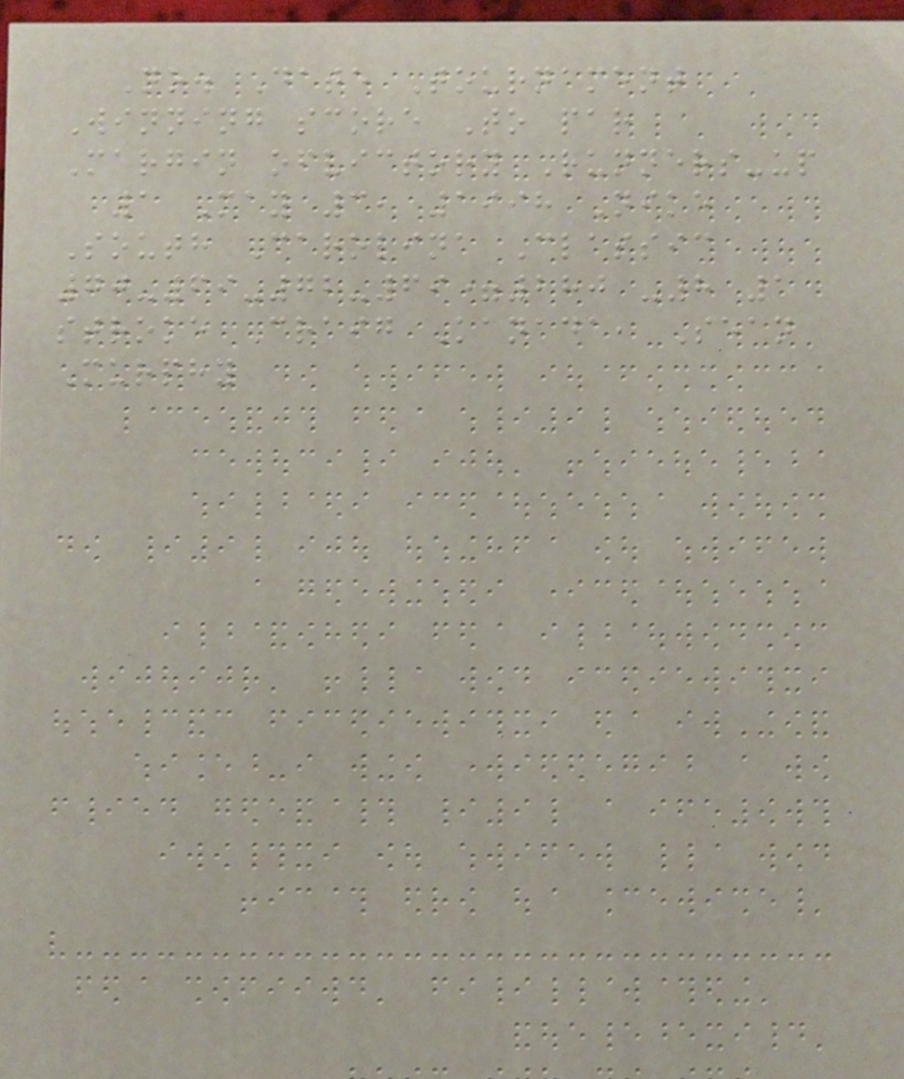No. Date Tournament
Winning score To par
Margin ofvictory Runners-up
1 May 3, 1998 Nike
South Carolina Classic
70-69-72-69=280 -8 1
stroke Craig Kanada, Sean
Murphy
